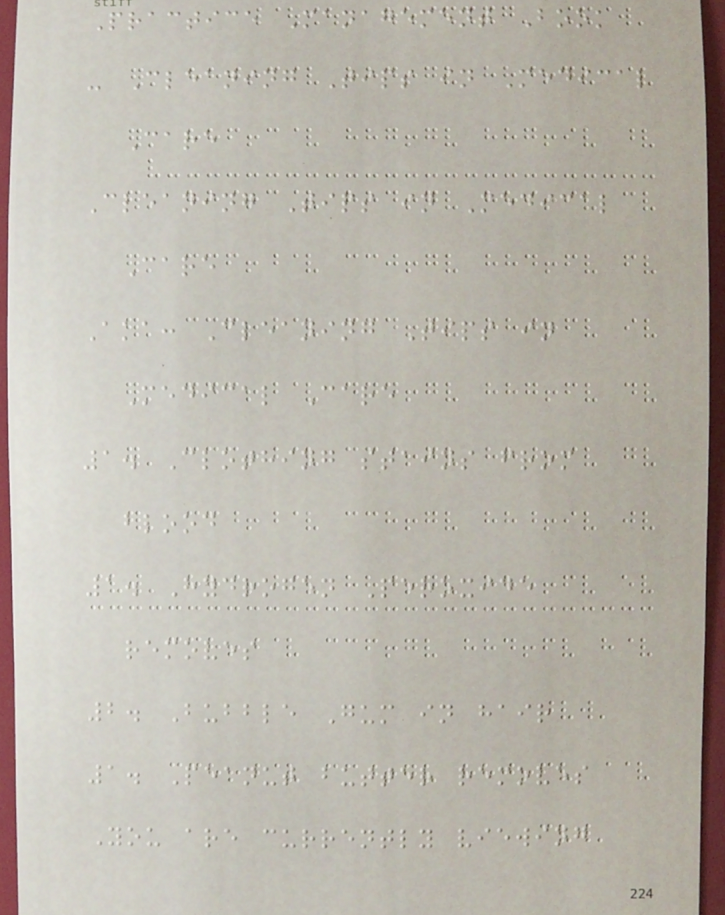Practice Management Book
- Cleaning Tips in Medical
Care
Cleaning Tips in Medical
Care
Aka: Cleaning Tips in
Medical Care
1. Clothing stains from
blood
1. Hydrogen Peroxide
removes
2. Bubble Gum in hair
1. Peanut butter removes
You are currently viewing
